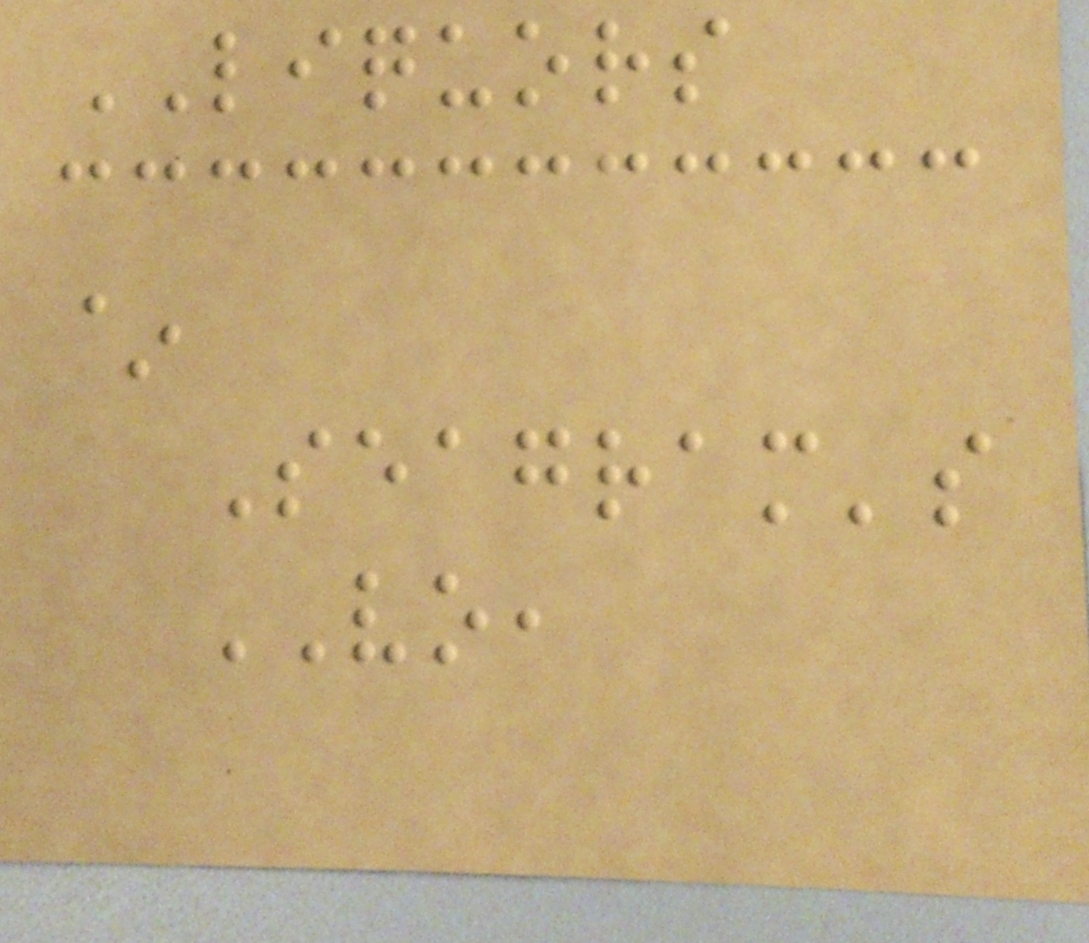LIQUORS
~
Seagram's
VO,
